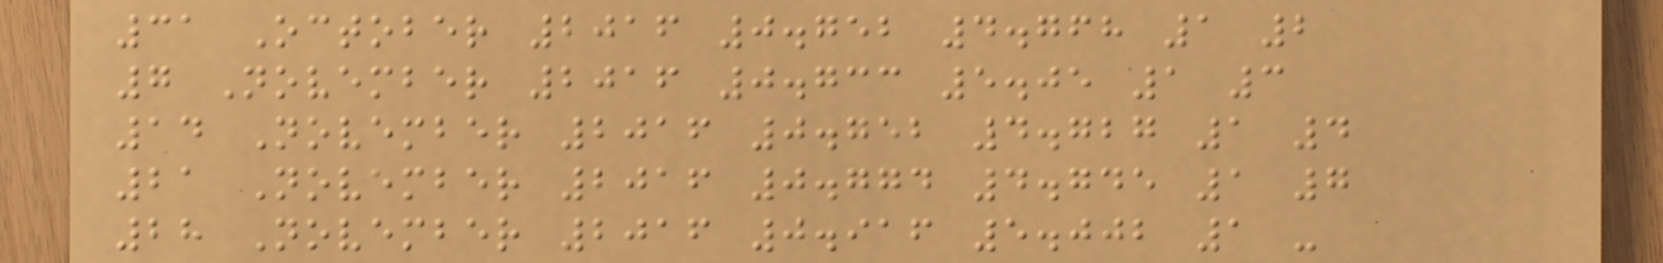31 October 2016 0.752 4.768 1 2
7 November 2016 0.733 5.05 1 3
14 November 2016 0.752 4.727 1 4
21 November 2016 0.774 4.745 1 7
28 November 2016 0.916 5.002 1 -
